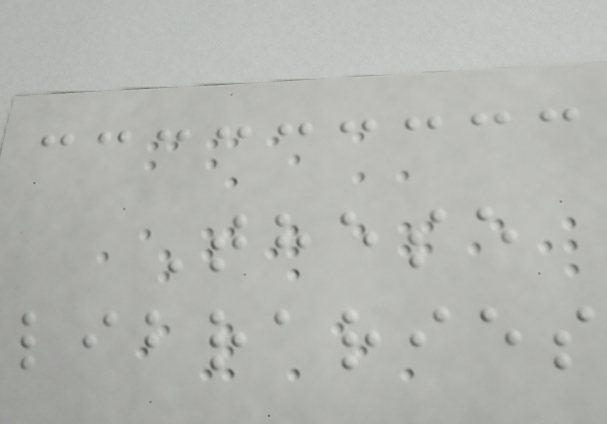These
libraries
